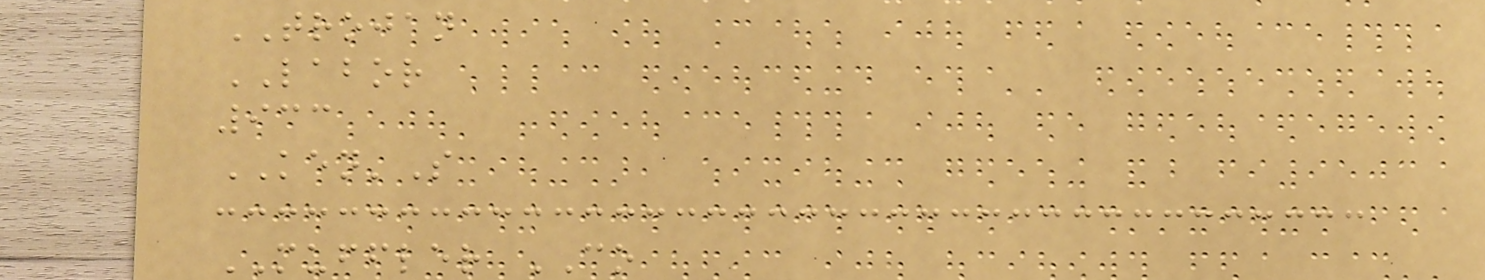TROJAN
LABOR
933
KEN'S
MUFFLER CO
